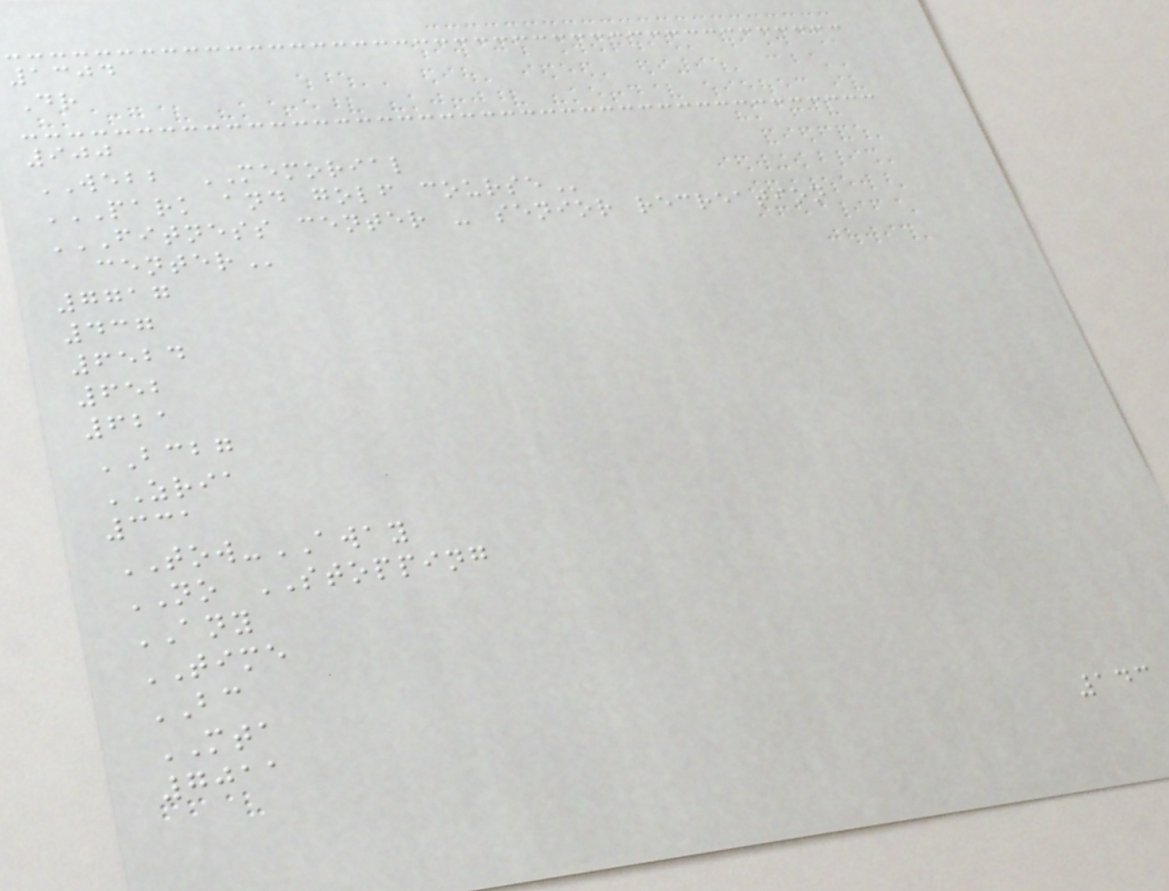1304
Dr
900
WEBB MEMORIAL
PARK AND GOLF COURSE
FITNESS CENTER - SENIOR RECREATION
CENTER
7717
437
6524
652
621
BCBG
ZRIA
331
TOW-AWAY
NO STOPPING
ANY
TIME
BC
MTA
7011
143
